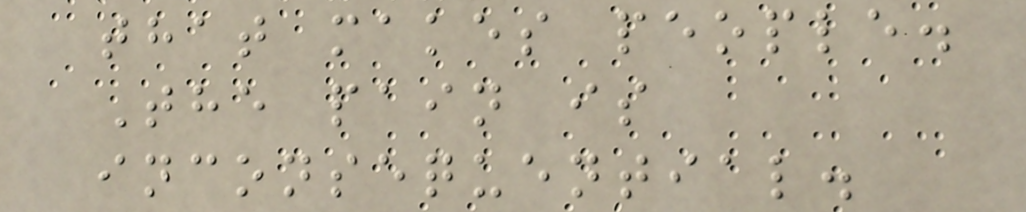that makes people.
The pain is
inconsequential.
